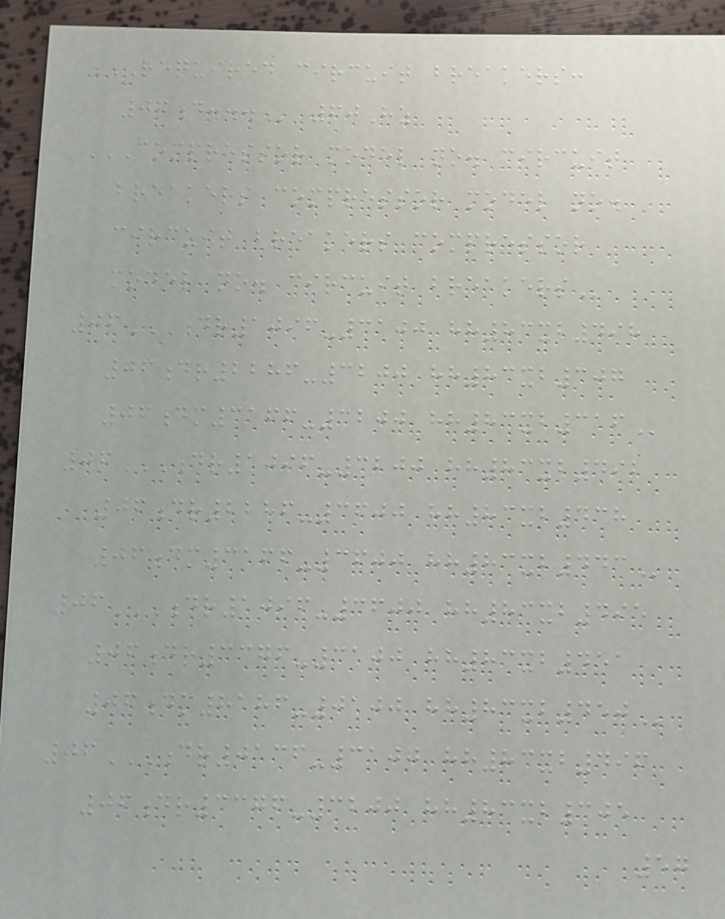REQUIRED CIRCUIT BREAKERS:
06D... 60Hz
COMPRESSOR MODEL NO. CIRCUIT
BREAKERS COMPRESSOR MODEL NO.
CIRCUIT BREAKERS COMPRESSOR
MODEL NO. CIRCUIT BREAKERS
06DR1096-3100 HH83XB498
06DR2286-3200 HH83XB307
06DM3166-3200 HH83XB316
06DR1096-3200 HH83XB492
06DR2286-3600 HH83XB438
06DM3166-3600 HH83XB443
06DR1096-3600 HH83XB495
06DR3376-3100 HH83XB451
06DM8186-0100 HH83XB450
06DR0136-3100 HH83XB496
06DR3376-3200 HH83XB305
57
